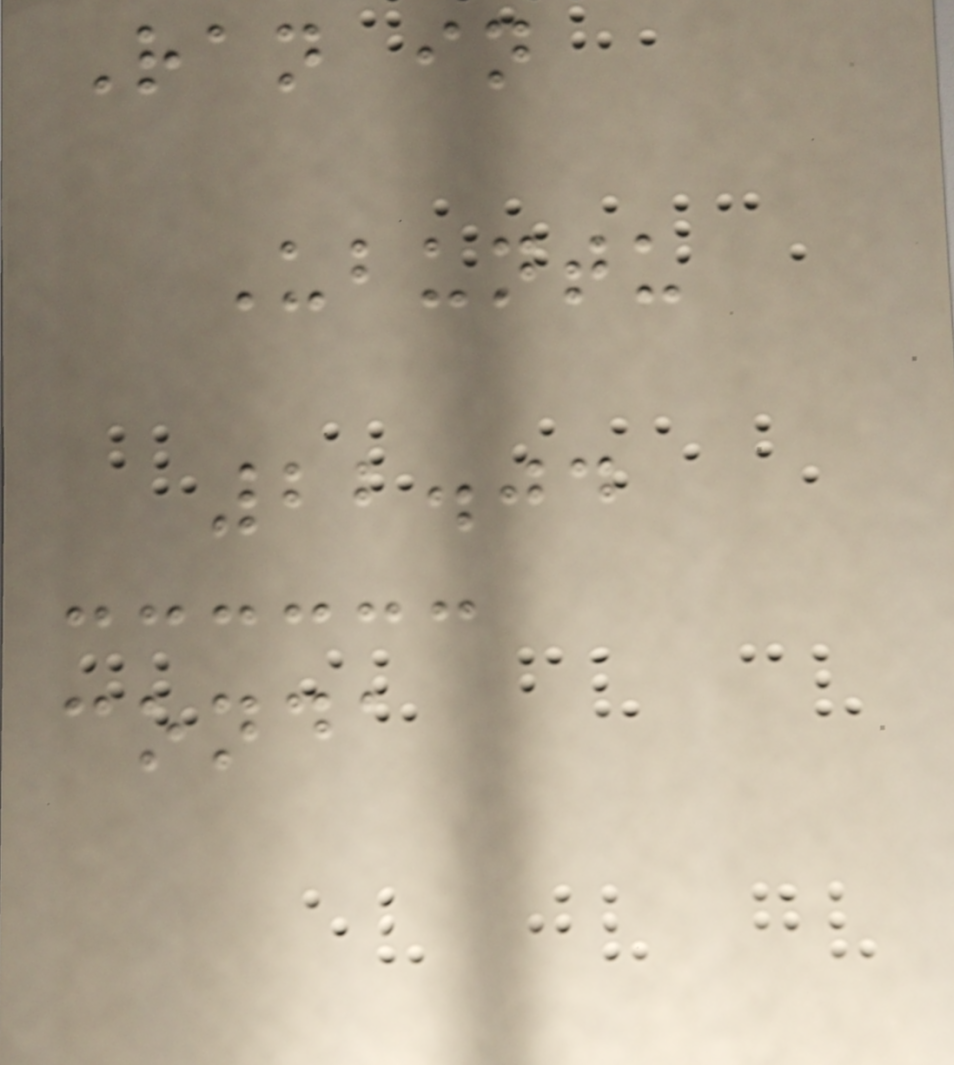Ran in
Ubuntu
22.04
conda
